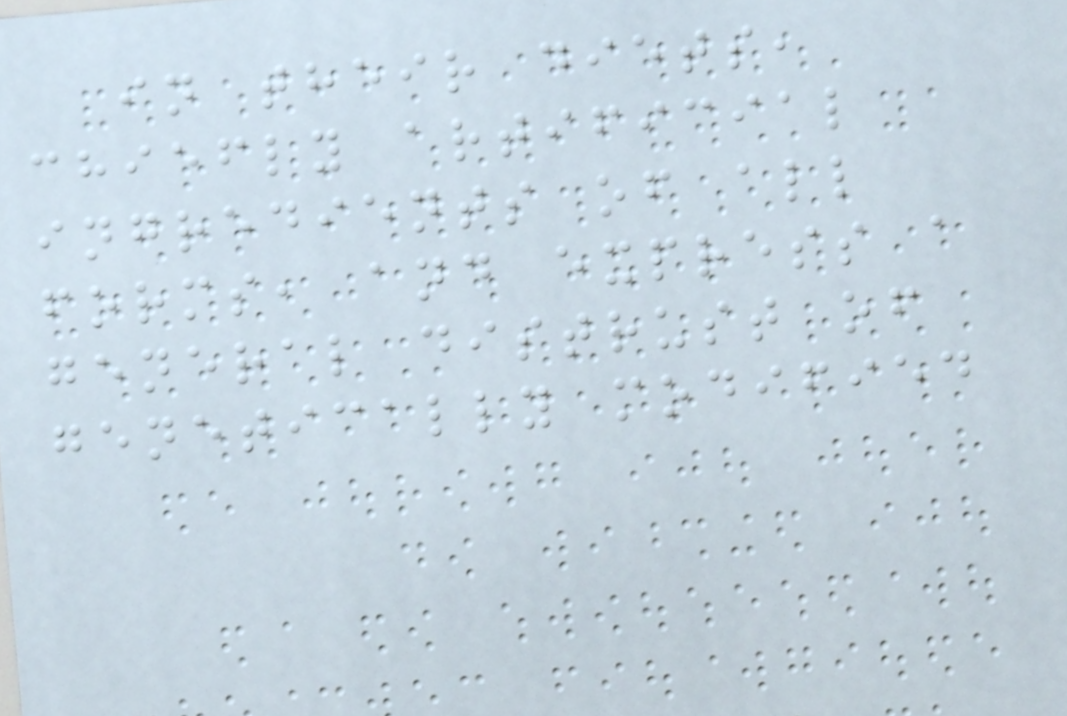in their diets,
chiefly artificial
ingredients of all
forms, and express a
general distrust of
genetically modified
